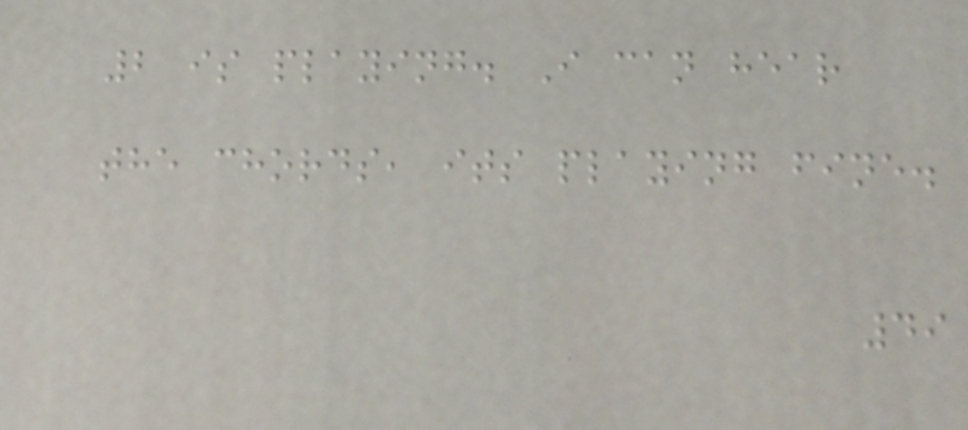2 is playing. I can hear
the chords, its playing fine.
49
